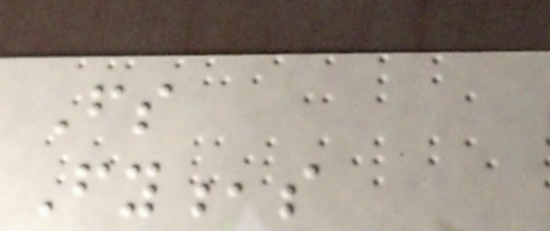Fs
Fy,s
